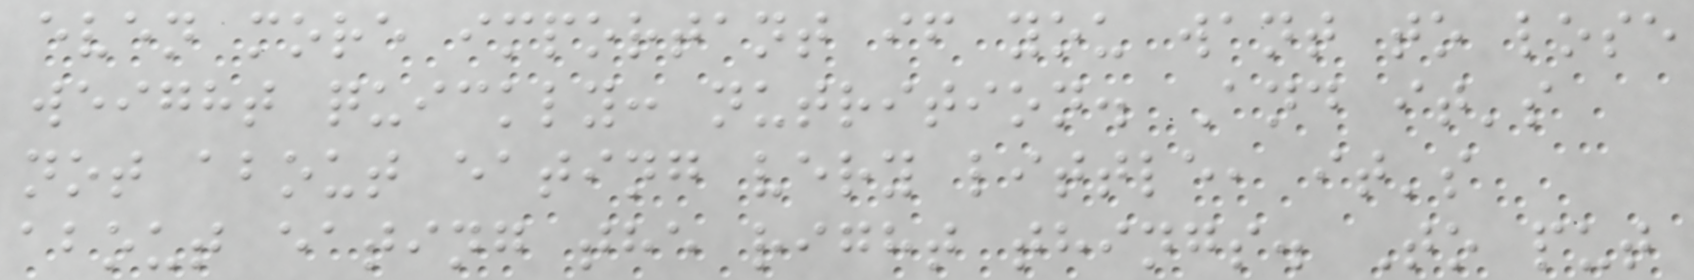even more important if you want to lose
weight quickly: nutrition. And it's
not about eating very little, it's
about eating the right things. To put
